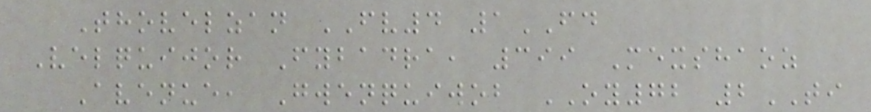Thovelzan FV4 1FD
Velquijor Fybadra, 399 Mexshaoz
Avenue, Gwenquiwob OY72 2TI
